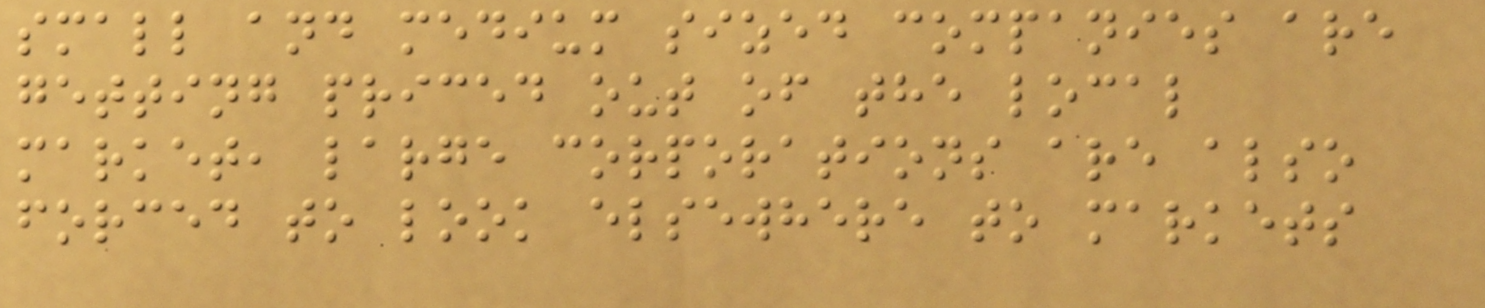small and medium sized companies are
getting priced out of the local
market, large corporations are also
forced to look elsewhere to markets
